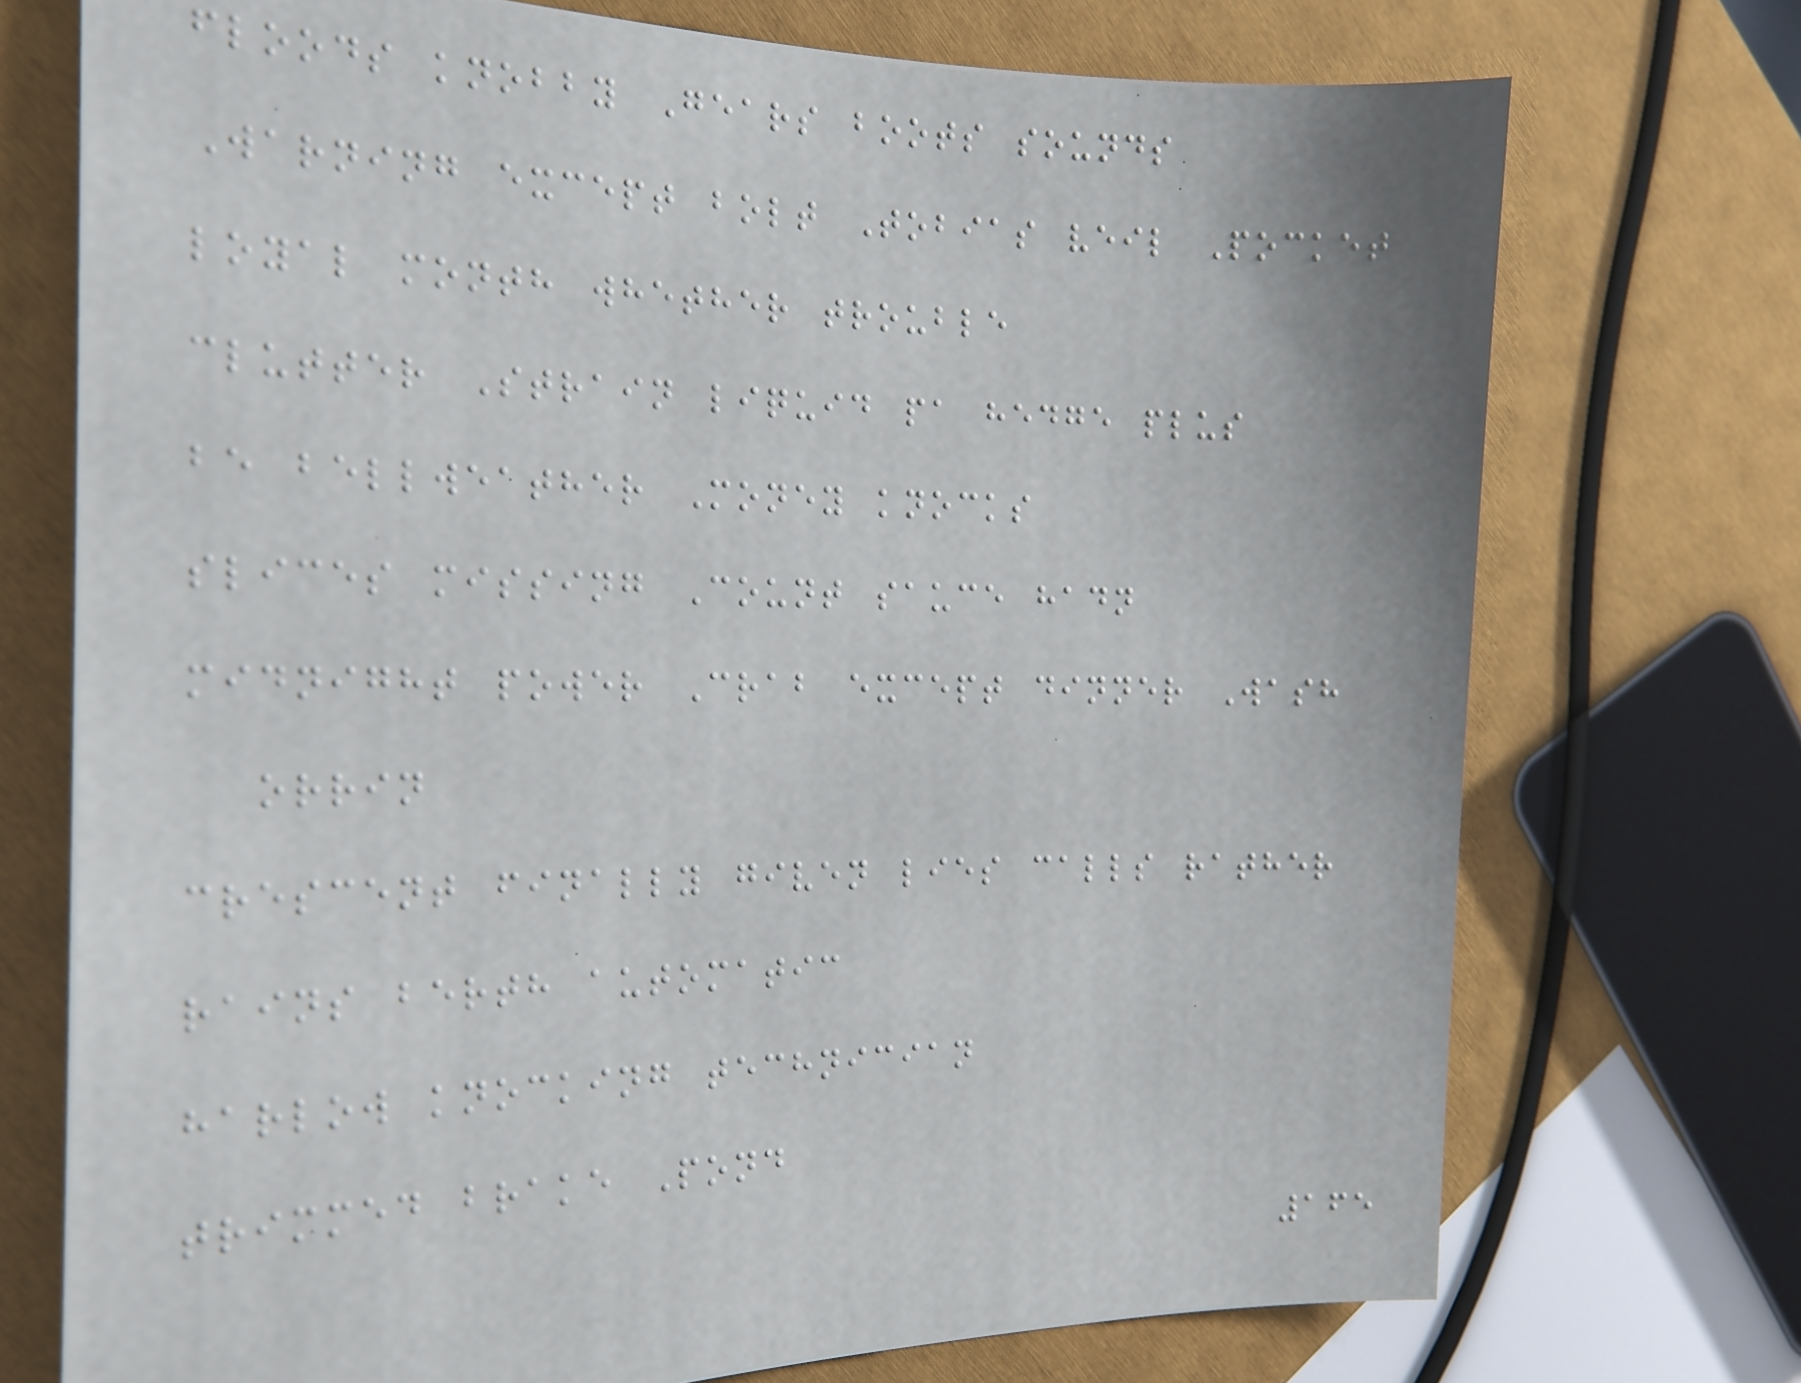floods knobby Gears boots sounds
Warning except bolt Tobias veil Pocket
loyal month whether trouble
clutter Strain liquid pa hedge plus
be bellweather Money knocks
slices missing Count sauce hadn
midnight power Crab except dinner Wash
orrin
crescent finally given lies calls rather
rains berth automatic
harlow knocking technician
trimmed brake Pond
165
